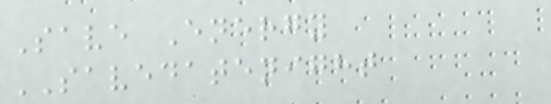Save Energy
SAVEDATENIGHT
